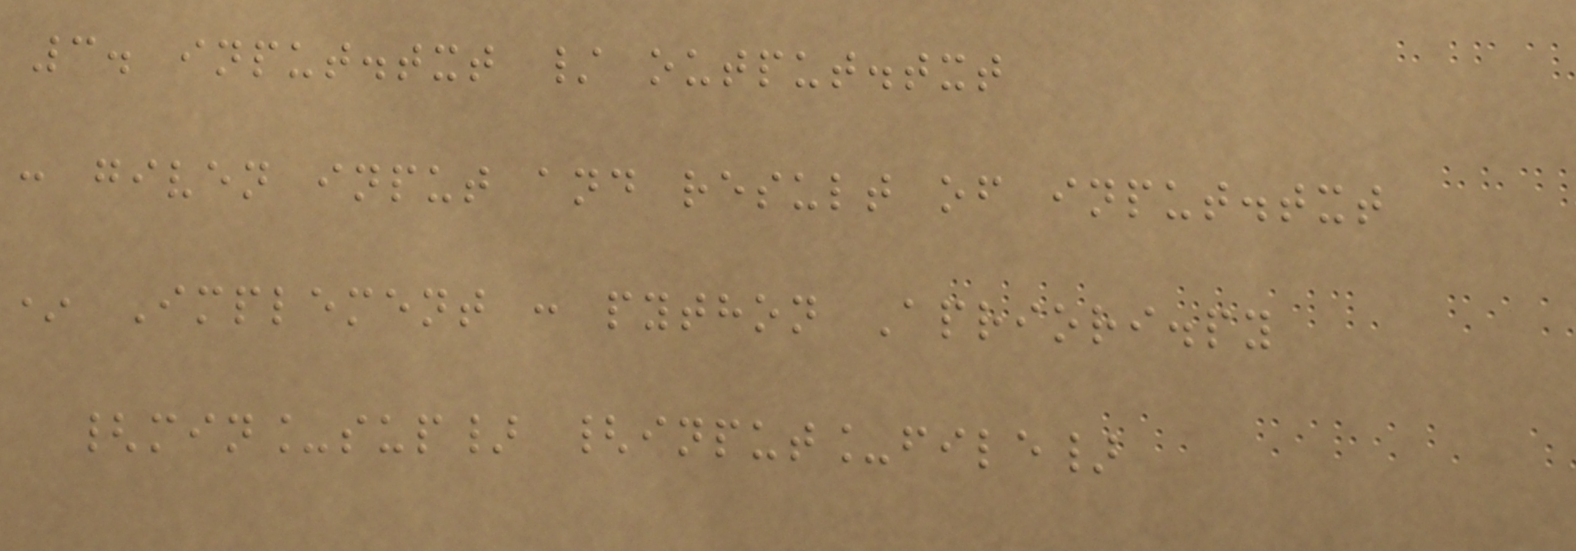3. input.txt / output.txt
: given input and result of input.txt
* Implement : python Apriori.py
{min_sup} {input_file}
